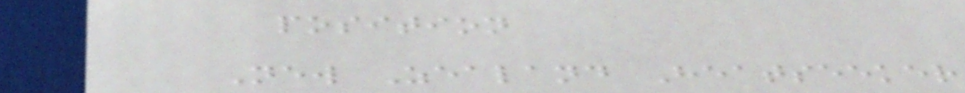position
New Zealand Heatseeker
